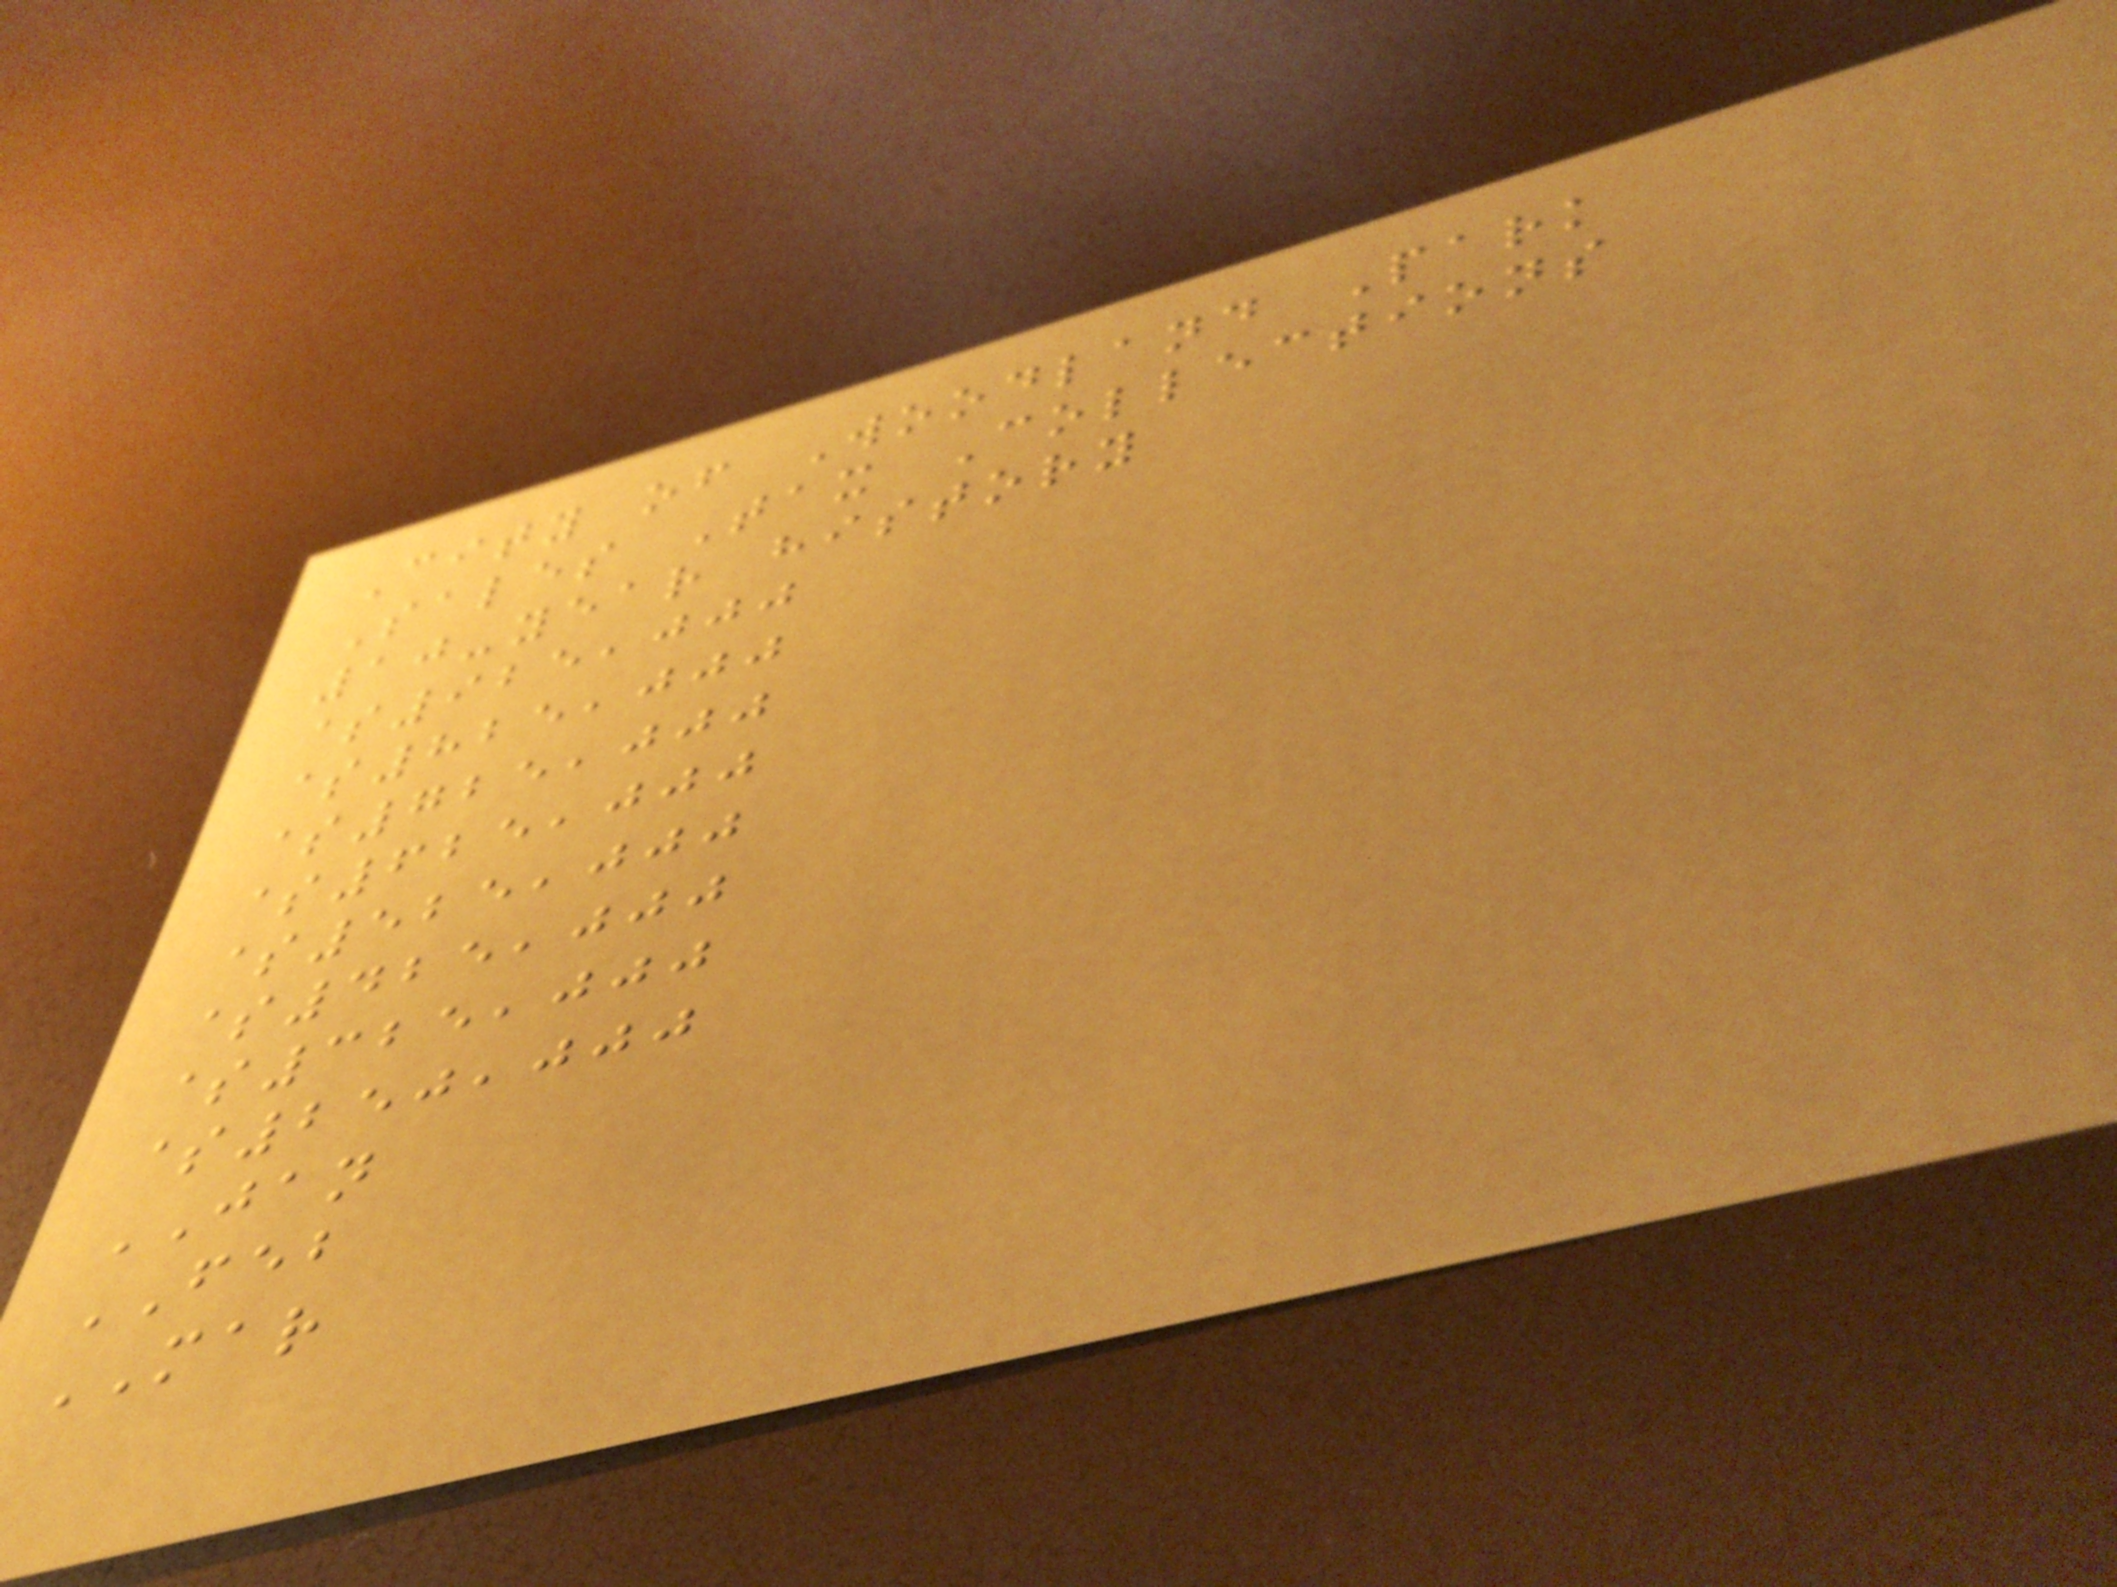City of Woodland Park
Sales Tax Collections
10-year history
$925,000
$825,000
$725,000
$625,000
$525,000
$425,000
$325,000
$250,000
JAN
FEB
MAR
